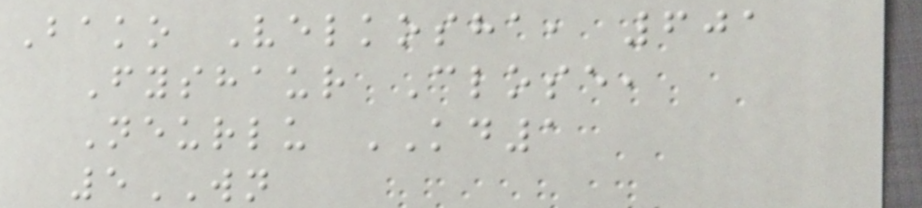Bako Velkosha, 601
Fyshaur Close,
Neurlu KD1
5WN
